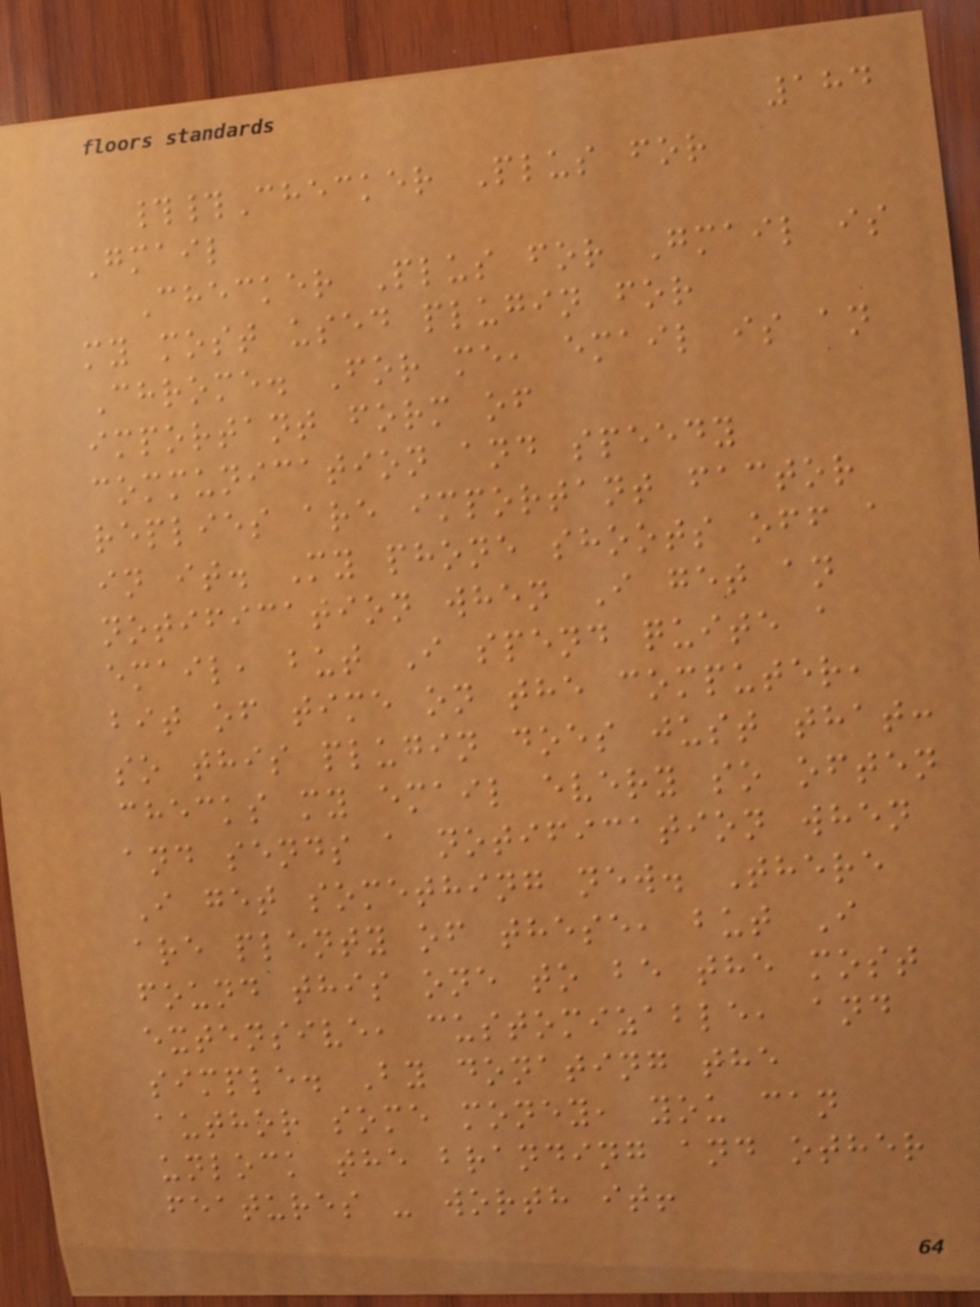184
##Checker Plus for
Gmail
Checker Plus for Gmail is
my most used plugin for
Chrome. For me, email is an
important form of
communication and speedy
replies are important factor
in it. My phone shoots off a
notification when I get an
email, but I spend quite a
bit of time on the computer,
so this plugin does just that:
checks my email every so often
and sends a notification when
I get something new. There
are plenty of these, but I
found this one to be the most
extensive, customizable, and
simple. By donating the
author some money, you can
unlock the branding and other
features - worth it!
